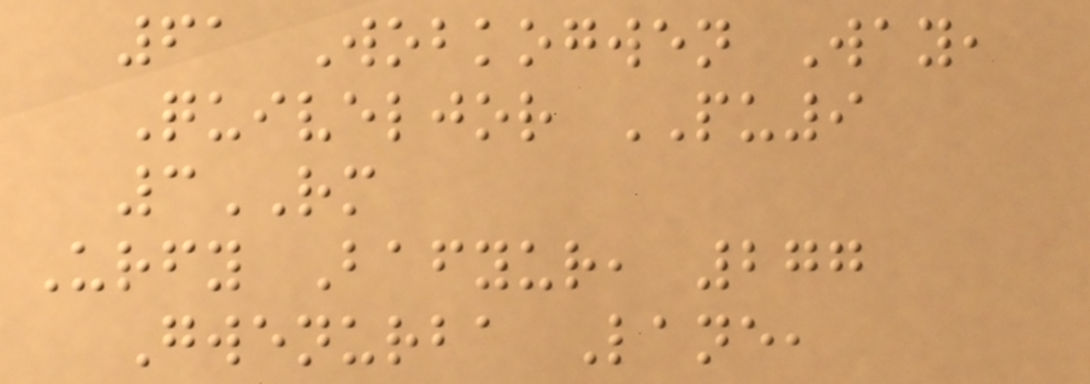61 Wobkogwen Way,
Quiveljor PU9
3RM
Urfy Bafyur, 277
Gwenurba Lane,
